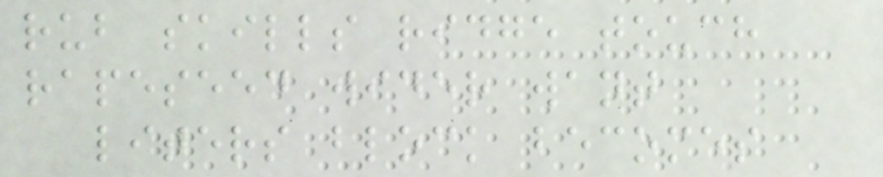rub skills ridge touch
rapeseed wider want
liters block becomes
